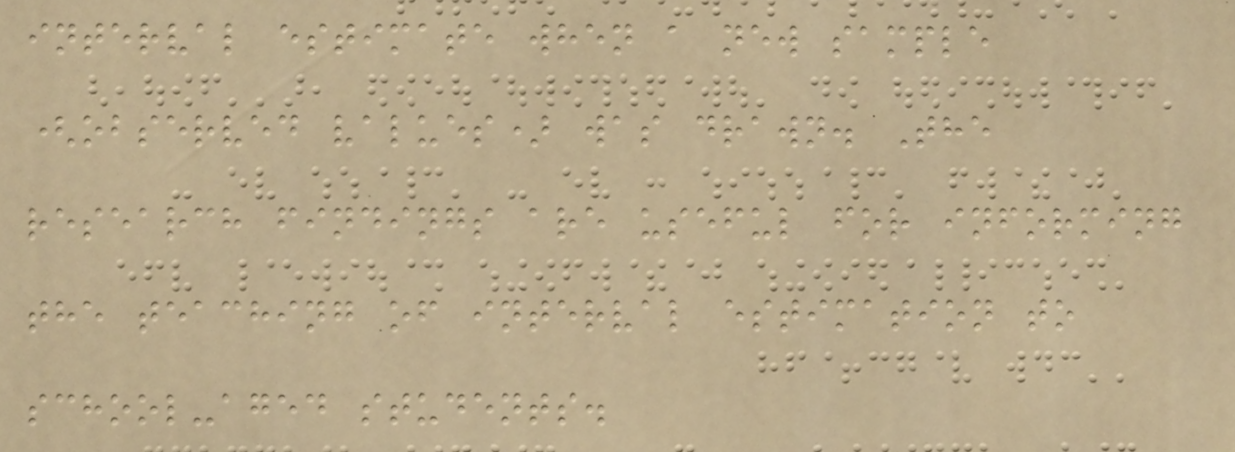interval estimate when a new sample
(observed values) was drawn. The
research findings are useful for informing
the teaching of interval estimation to
school-aged students.
